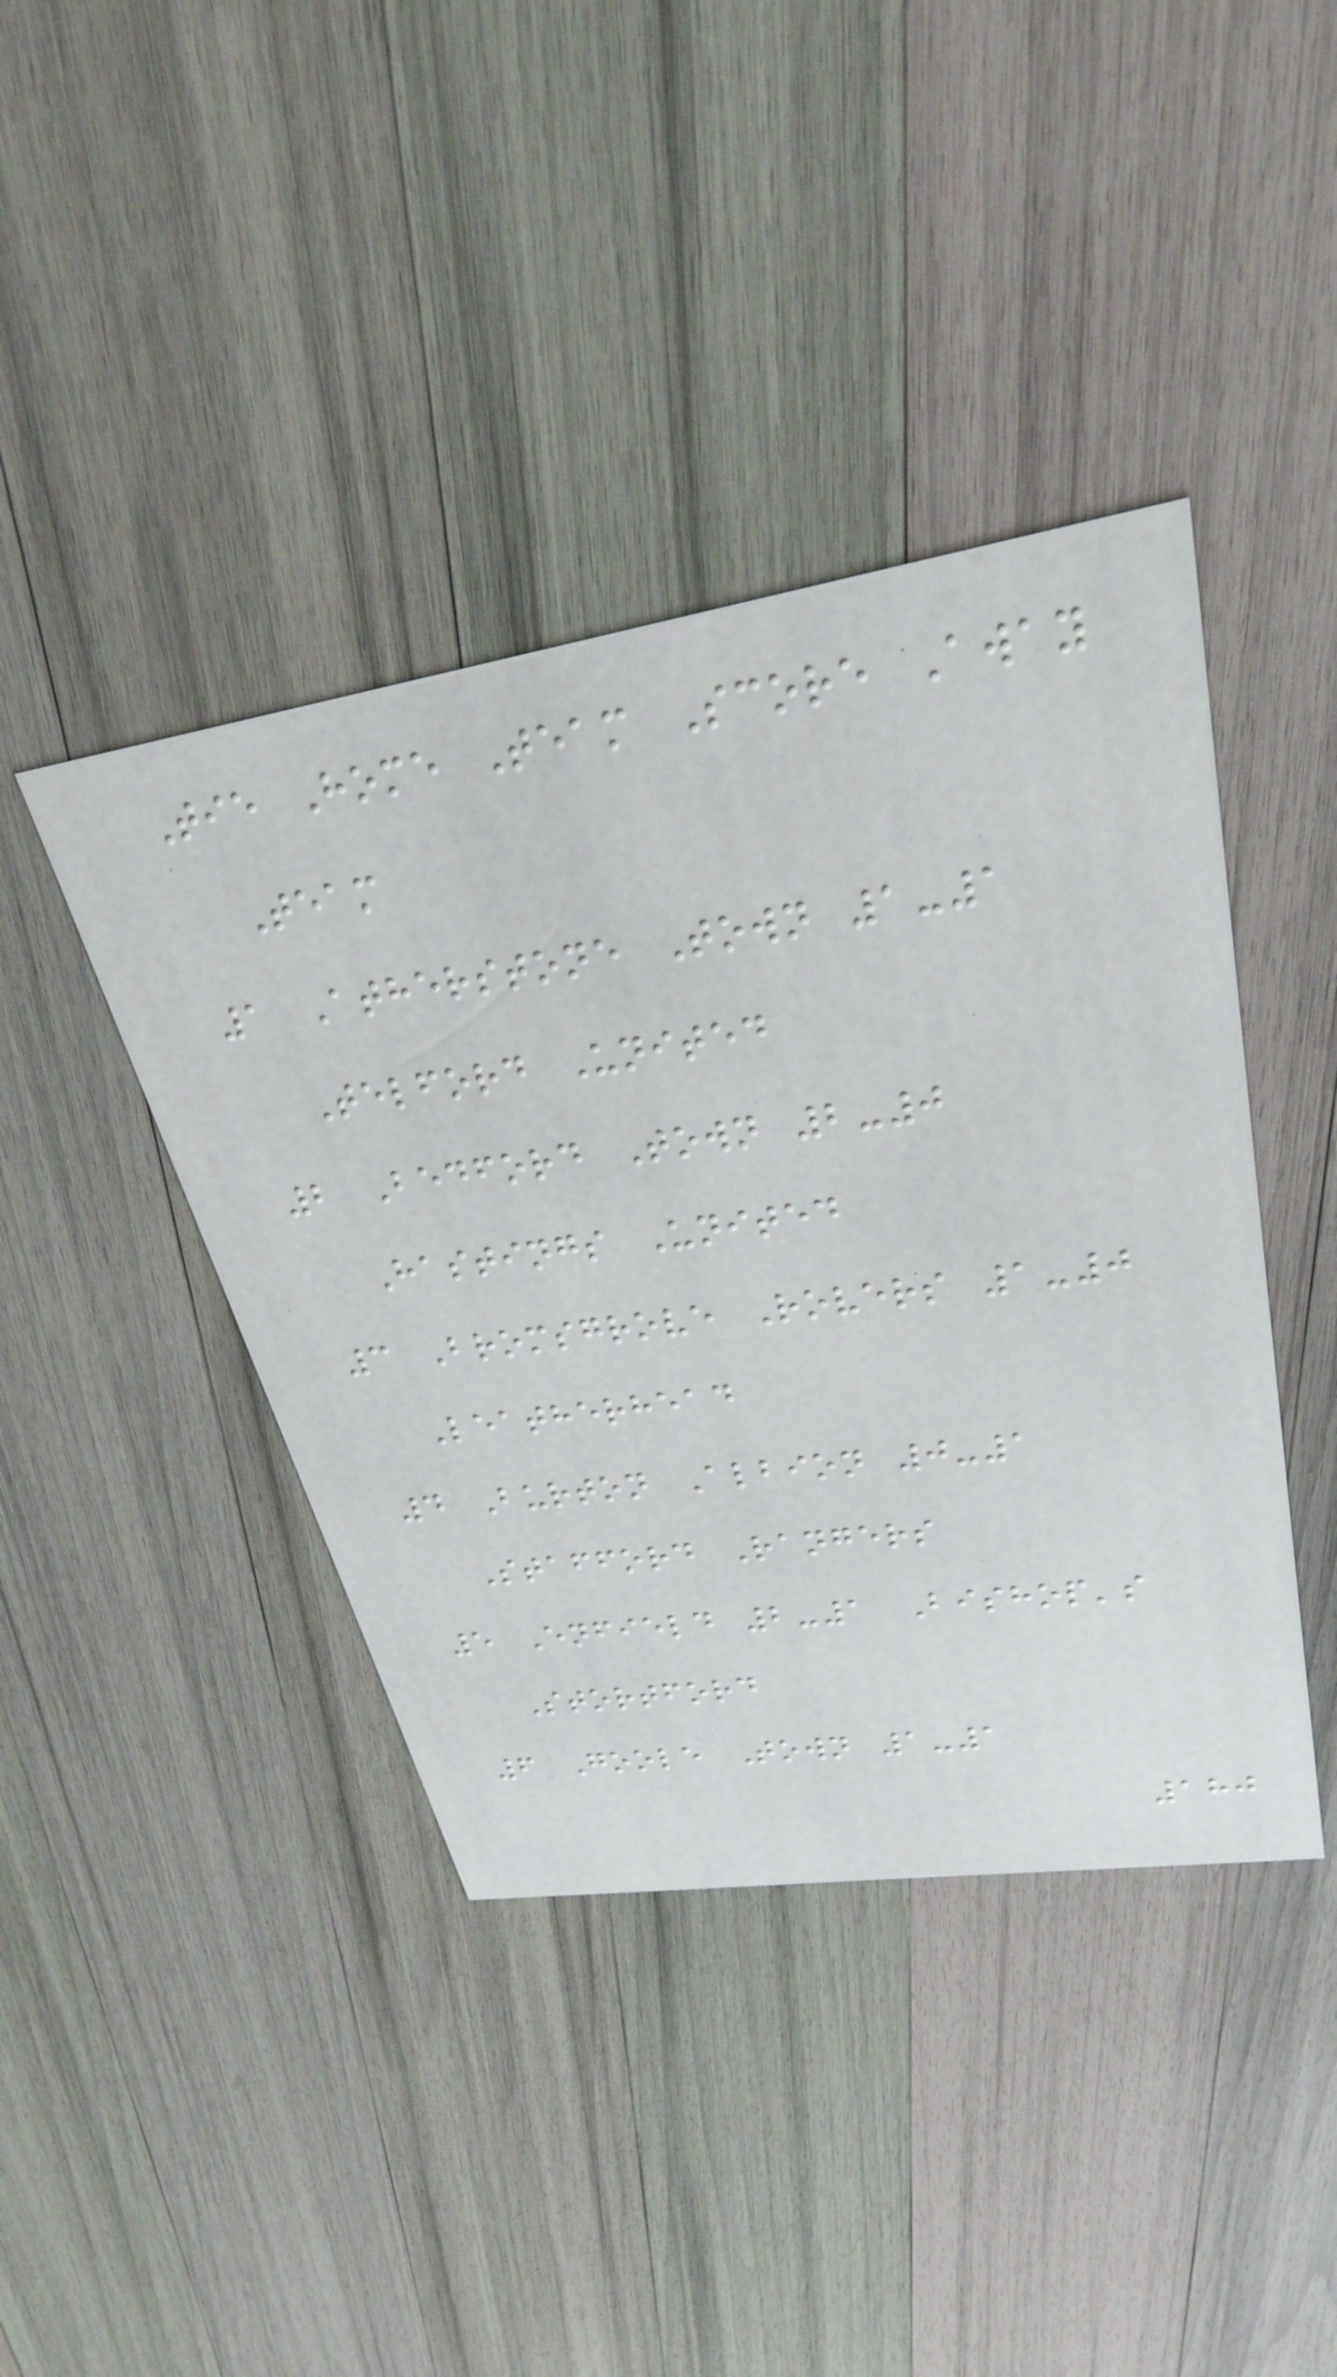Tie Home Team Score Away
Team
1 Atherstone Town 1-1
Telford United
2 Bedford Town 2-0
Hastings United
3 Bromsgrove Rovers 1-0
Leatherhead
4 Burton Albion 0-1
Stafford Rangers
5 Enfield 2-1 Bishop's
Stortford
6 Goole Town 1-1
180
